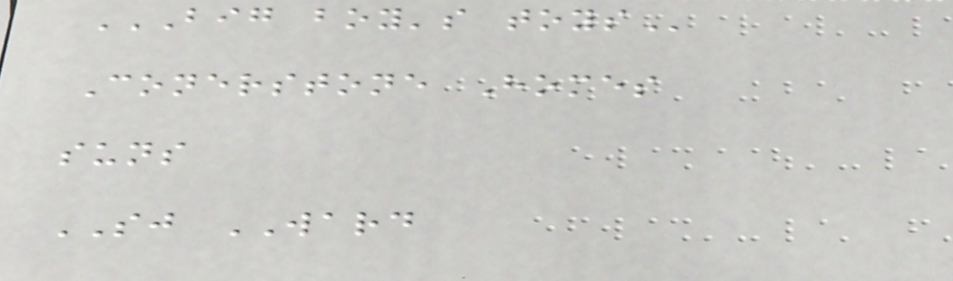BIG BOY'S TOYS
Conerstone Homes
suns
SJ WARD
